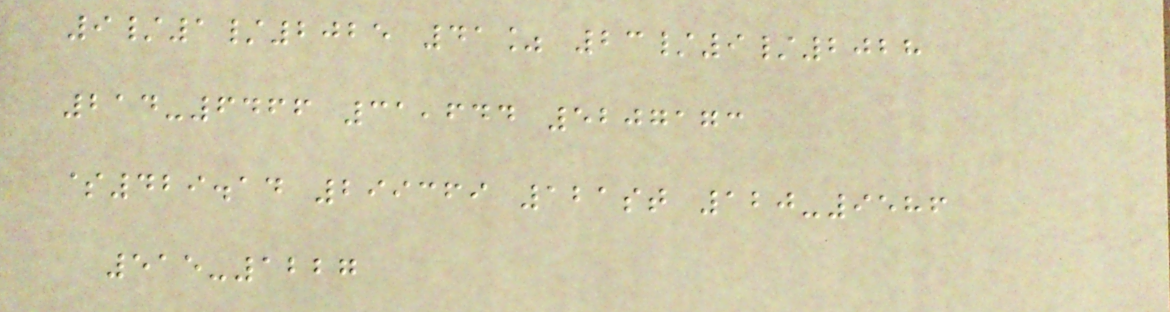9/1/2025 41% 23/9/2028
214-6466 31,644 5207173
$429.14 299369 121st 120-9586
515-1227
